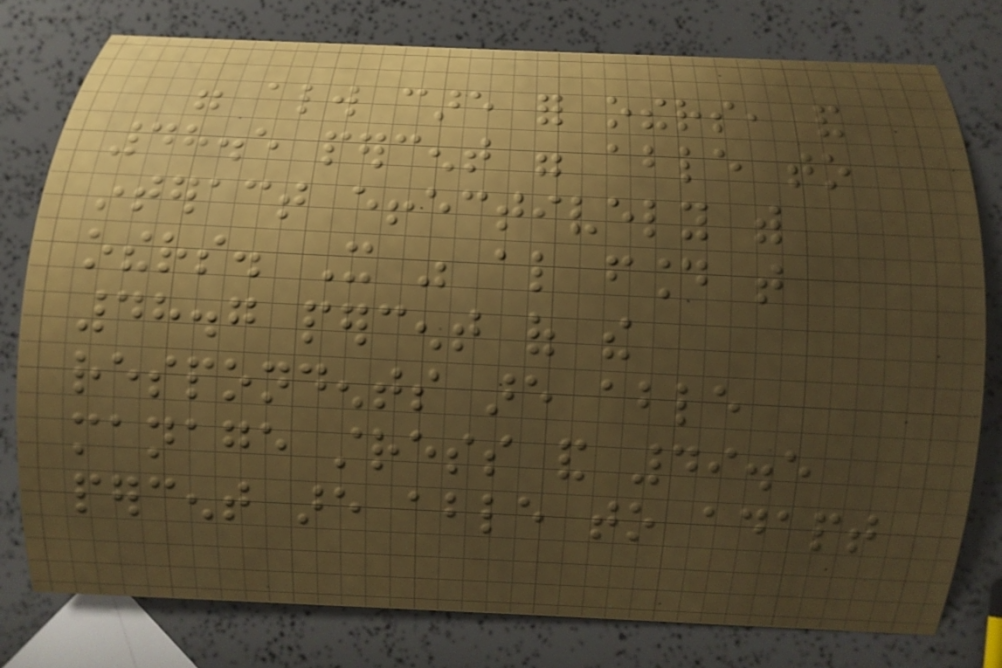were always care for others, and
48.5 percent were able to
interact effectively with
others. It was also found that
48.7 percent of the
respondents are able
manage stress and 49.5
percent are able to adapt
